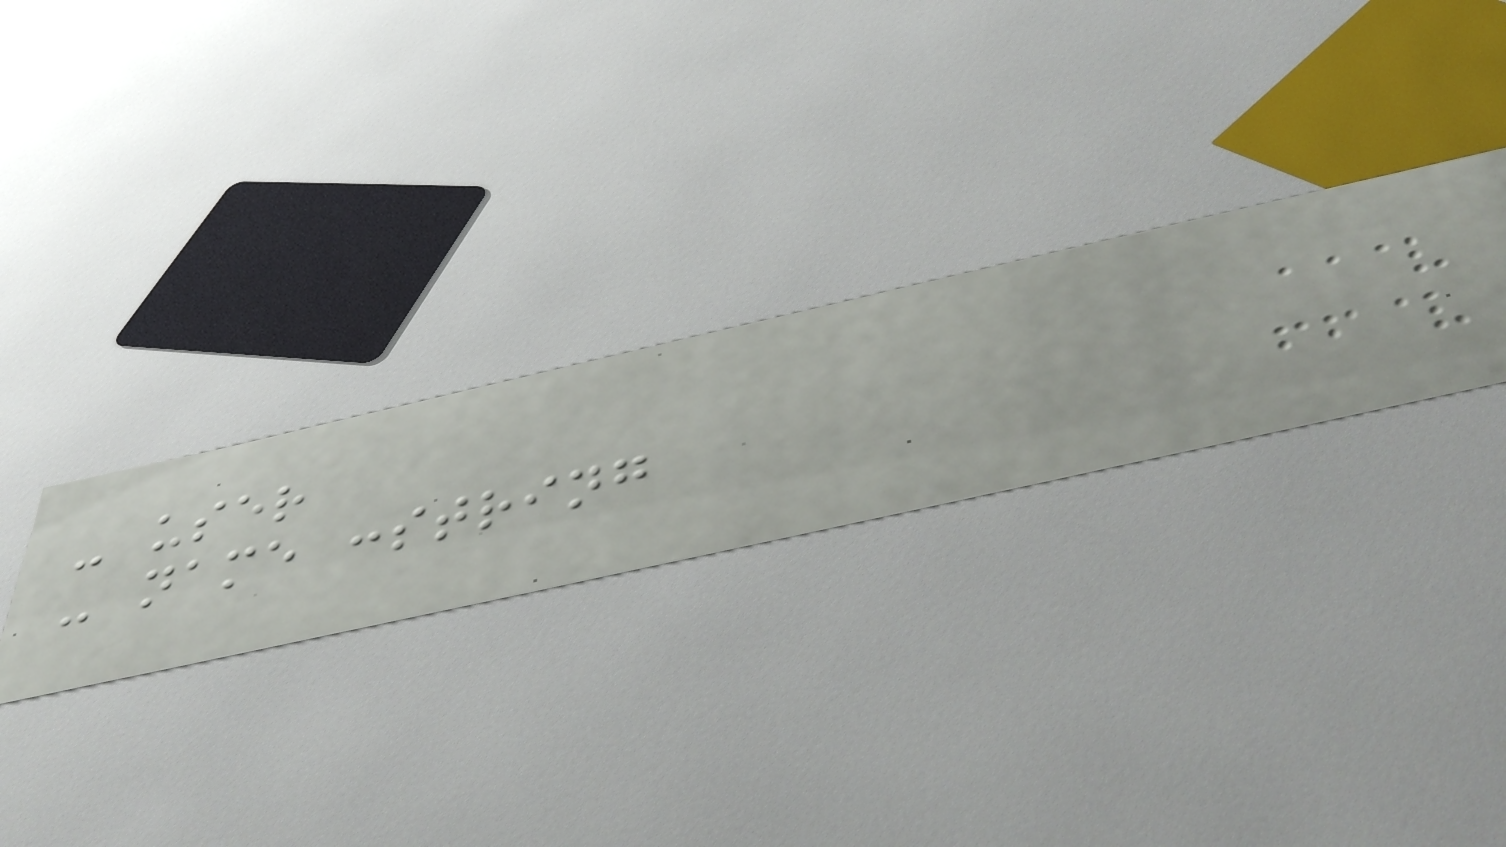- user
- name :string
